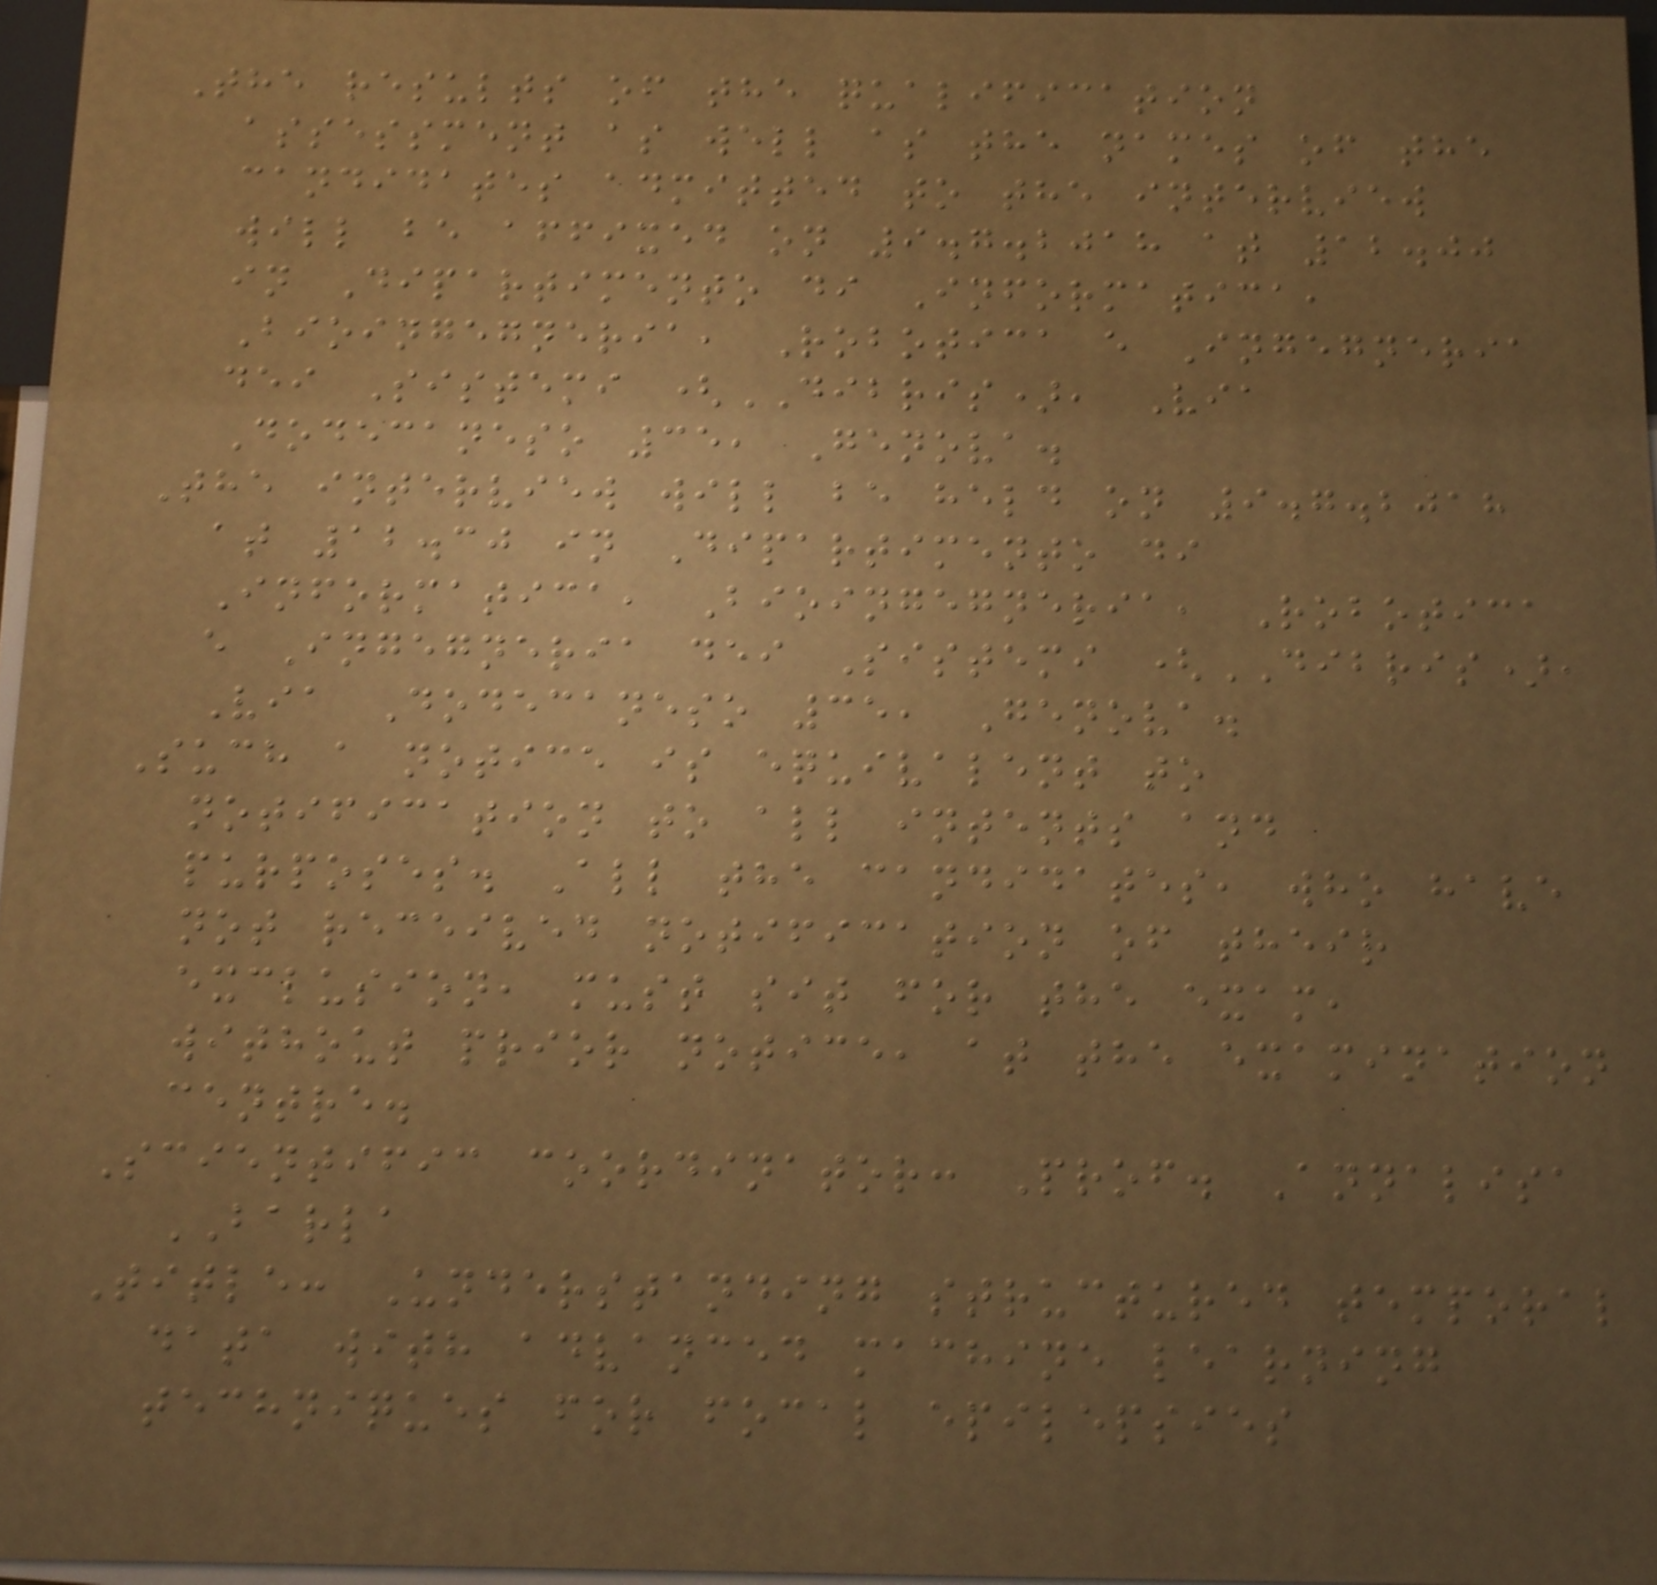The results of the qualification
assessment as well as the names of the
candidates admitted to the interview
will be affixed on 9.7.2018 at 12.00
in Dipartimento di Informatica,
Bioingegneria, Robotica e Ingegneria
dei Sistemi (DIBRIS), Via
Dodecaneso 35, Genova.
The interview will be held on 9.7.2018
at 12.30 in Dipartimento di
Informatica, Bioingegneria, Robotica
e Ingegneria dei Sistemi (DIBRIS),
Via Dodecaneso 35, Genova.
Such a notice is equivalent to
notification to all intents and
purposes. All the candidates, who have
not received notification of their
exclusion, must sit for the exam,
without prior notice, at the examination
centre.
Scientific coordinator: Prof. Annalisa
BARLA
Title: Understanding structured temporal
data with advanced machine learning
techniques for focal epilepsies
